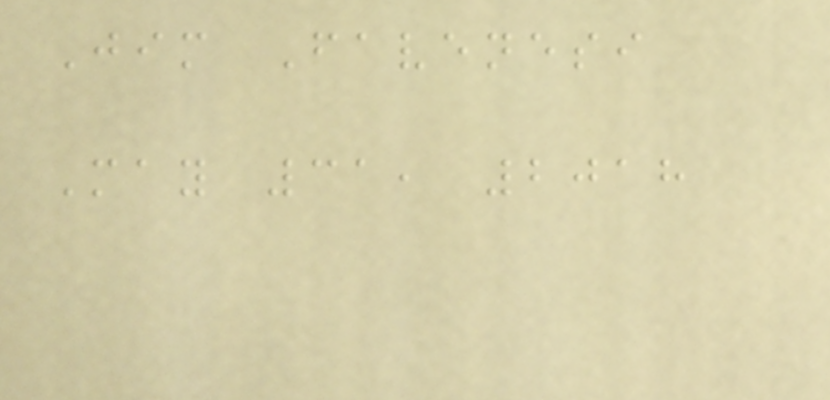Jim Favenesi
May 31, 2018
